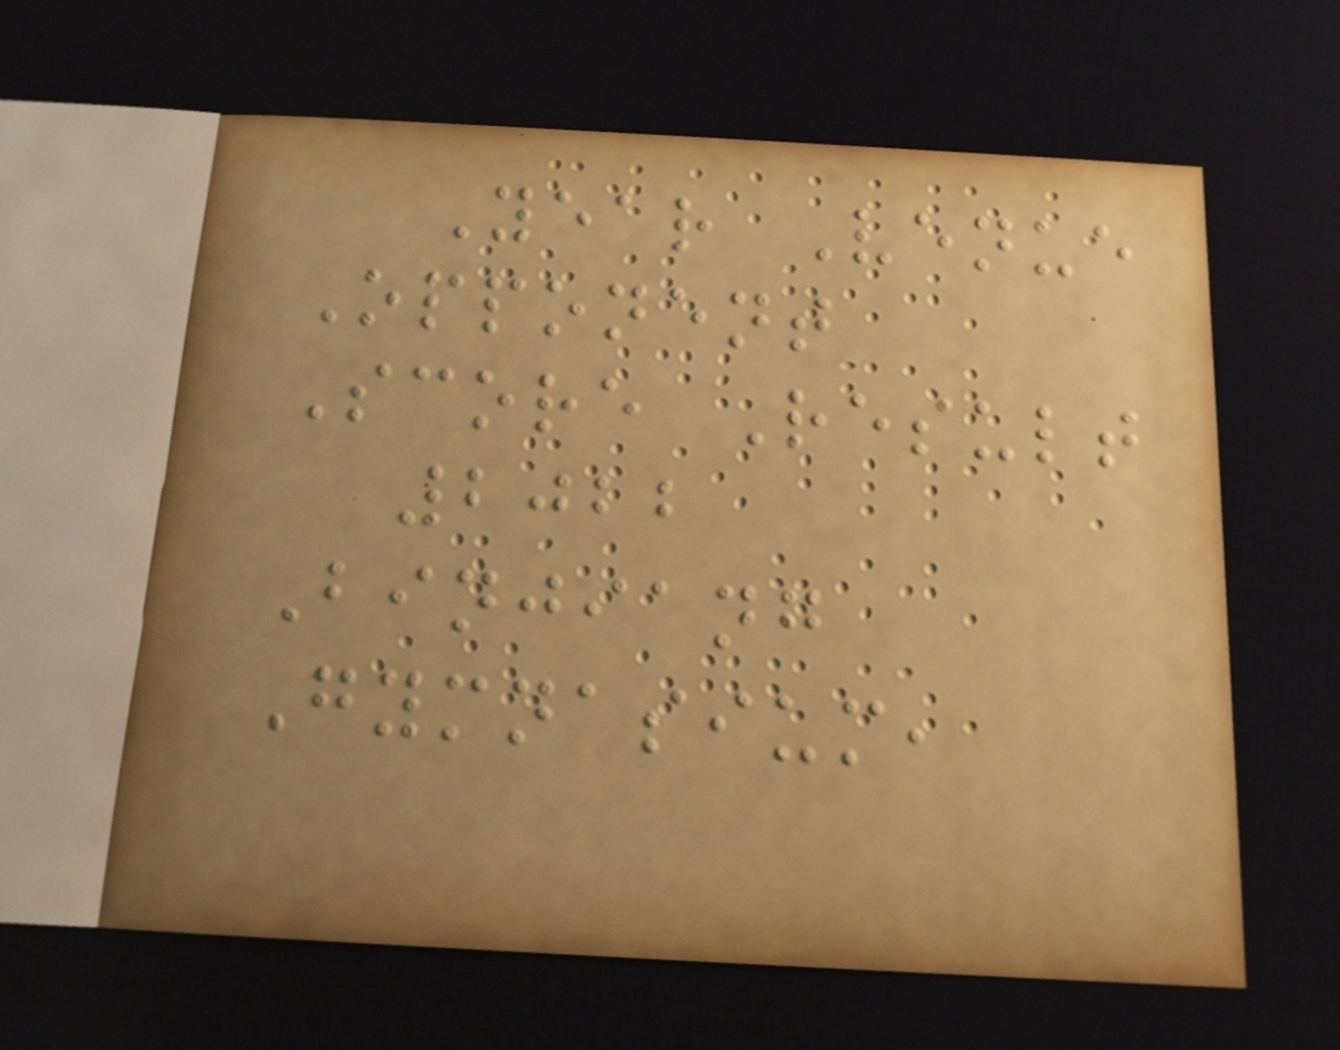Year Venue
Opponent
Score Result
2022
Binjiang
Gymnasium,
